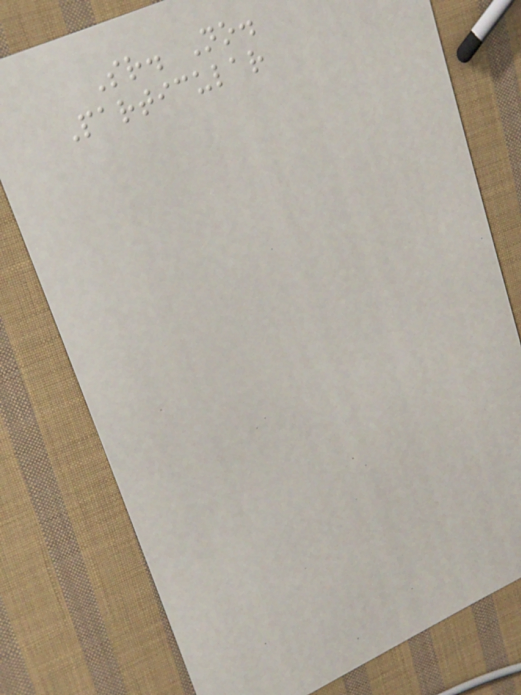Sr. No.
Particular
